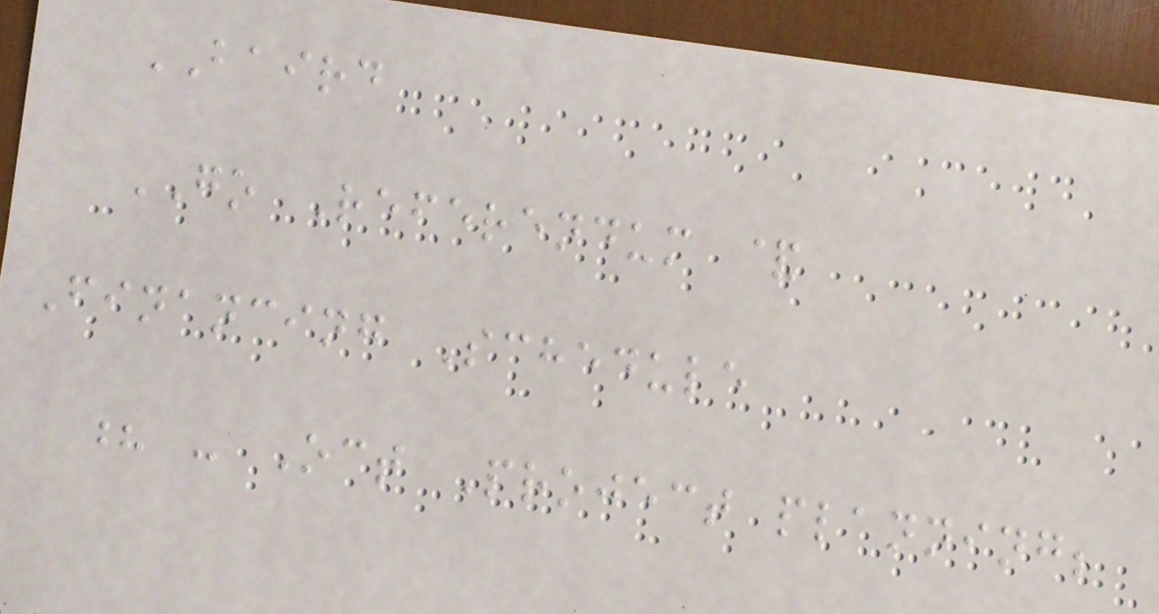BAIRD
GO Referendum &
Financing Schedule
? - Oct Project planning;
